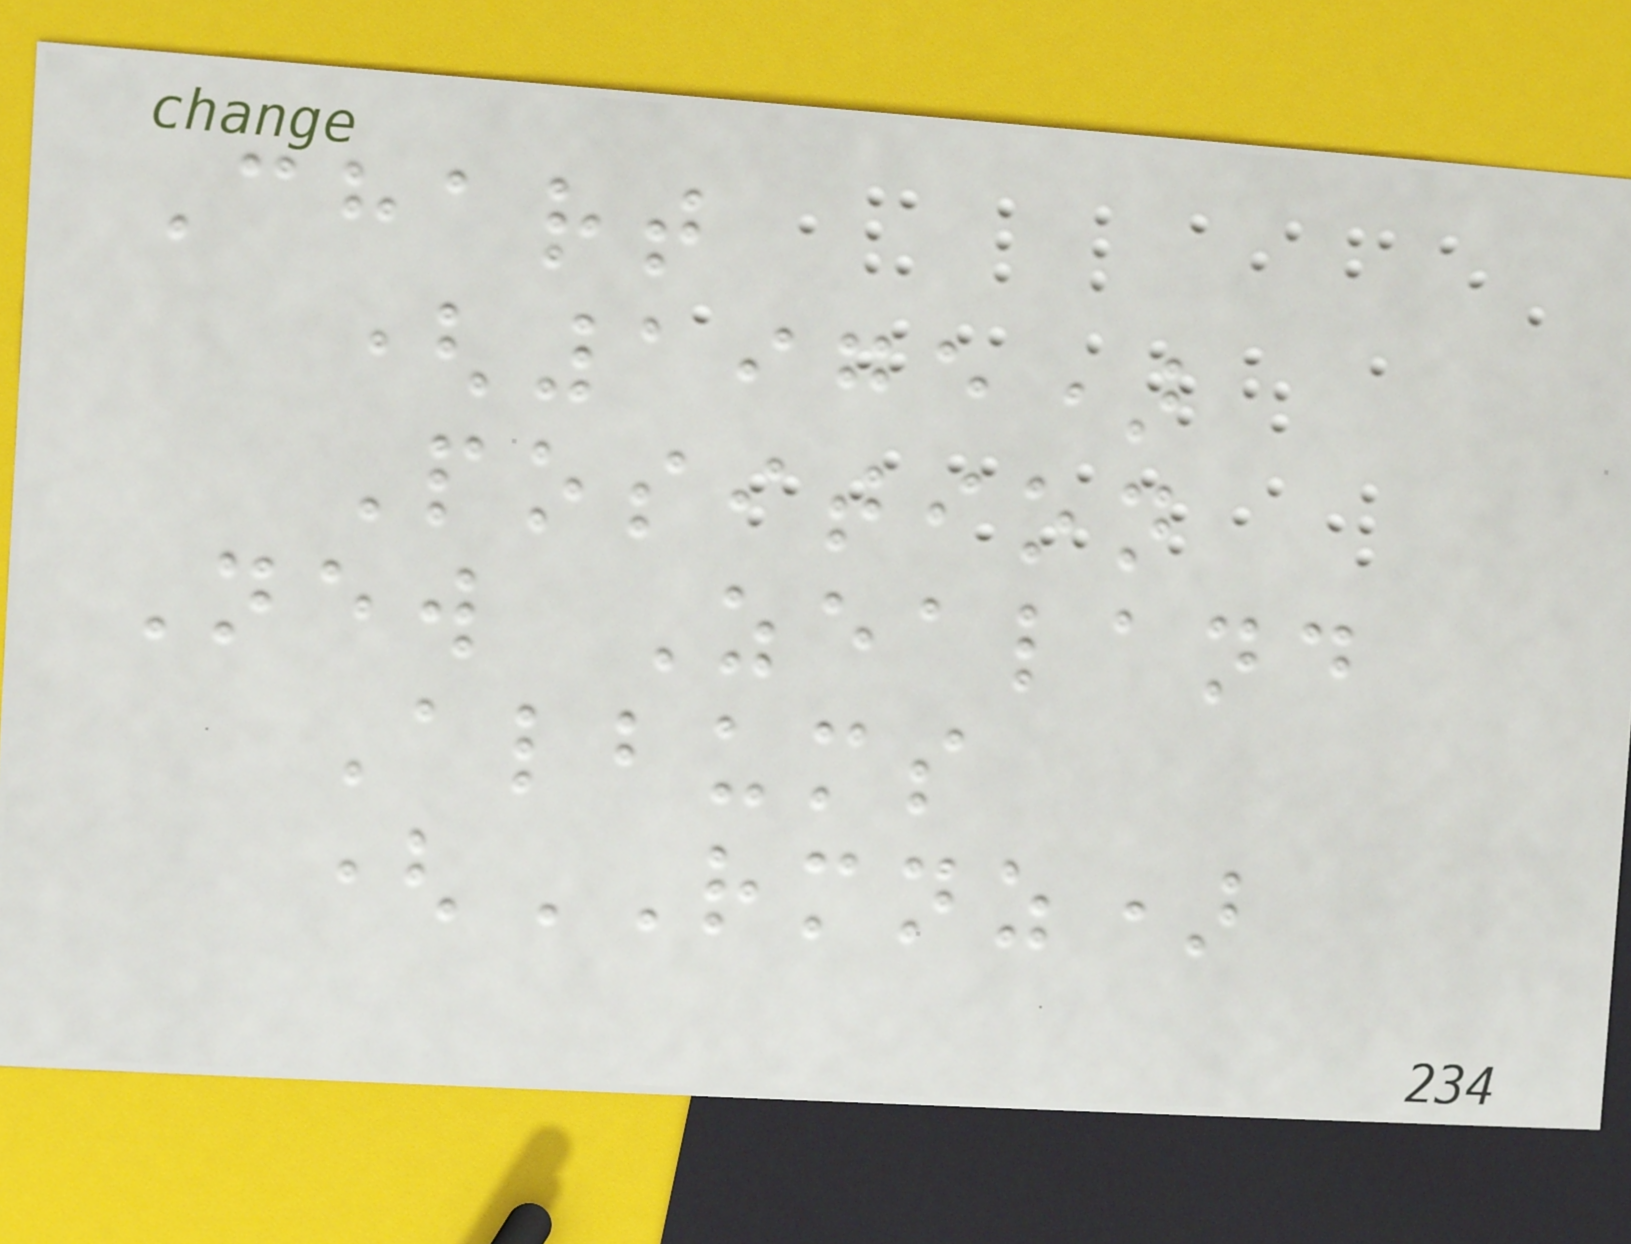Chart
(1975)
Position
New Zealand
Albums
(RMNZ)
